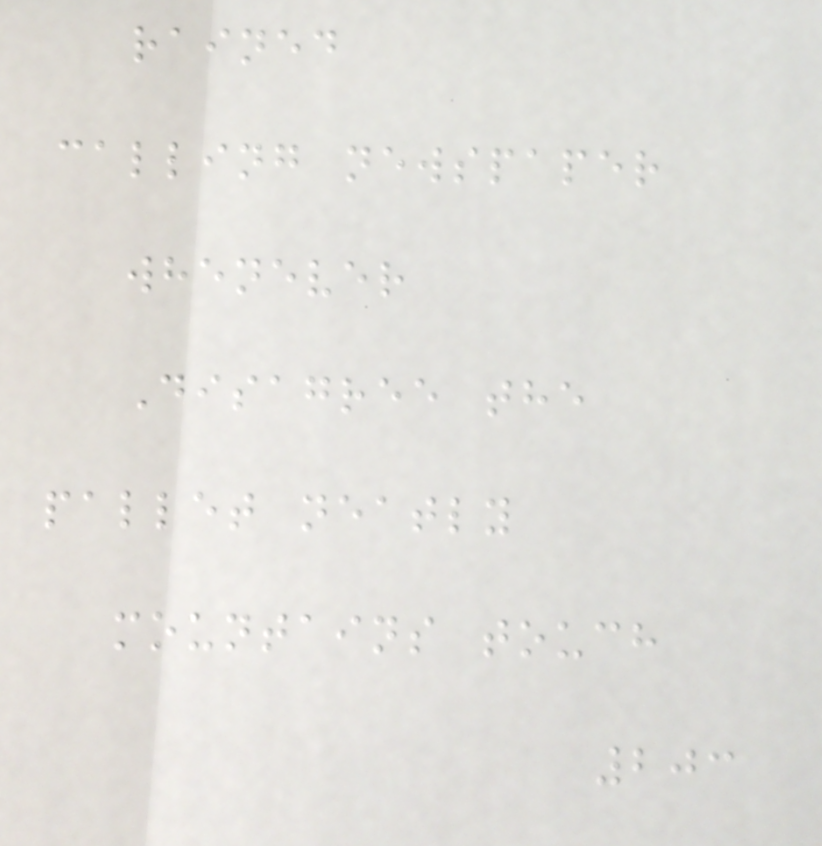rained
calling newspaper
whenever
Disagree the
pallet neatly
mountains touch
203
